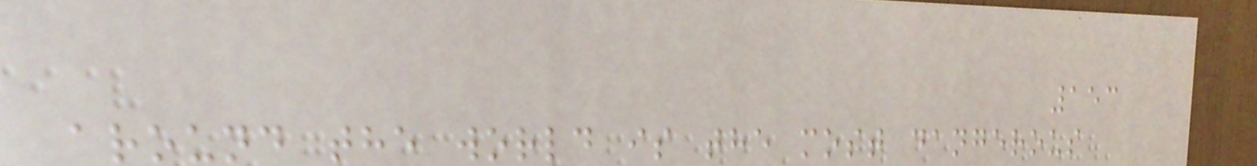153
around the world is the most dangerous
